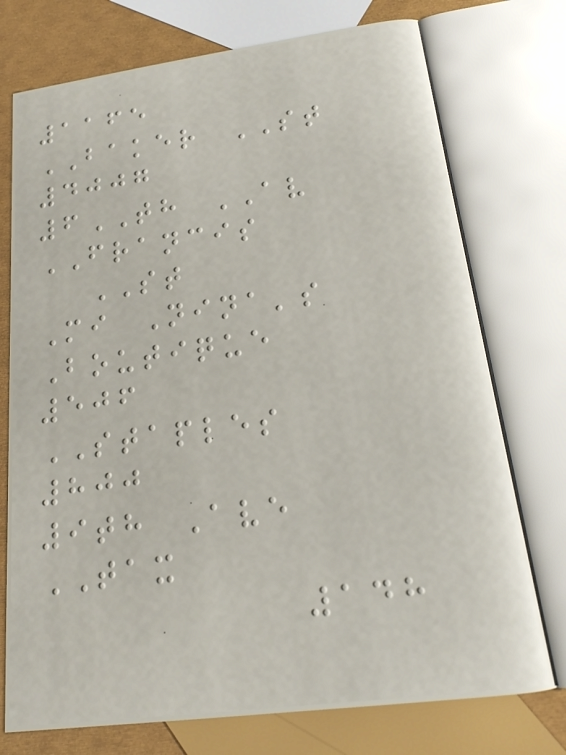1165
BAKER ST
4007
6TH AV
FRANCIS
ST
Mi Nina's
Boutique
506
STAPLES
800
9th Ave
TAX
148
